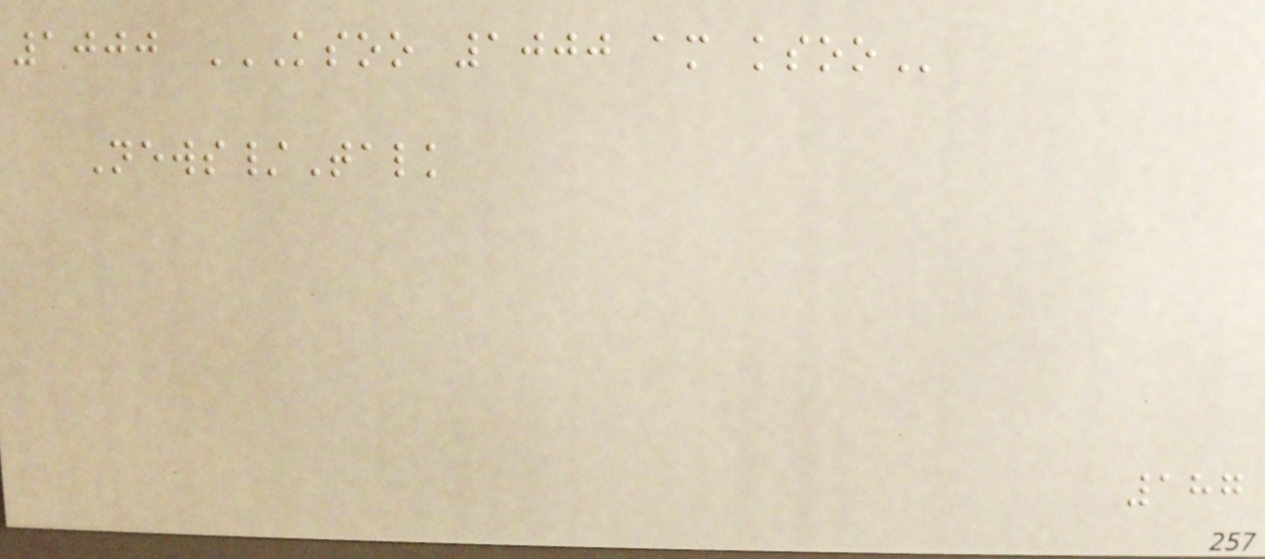1000 KSOO 1000 AM KSOO
News/Talk
187
